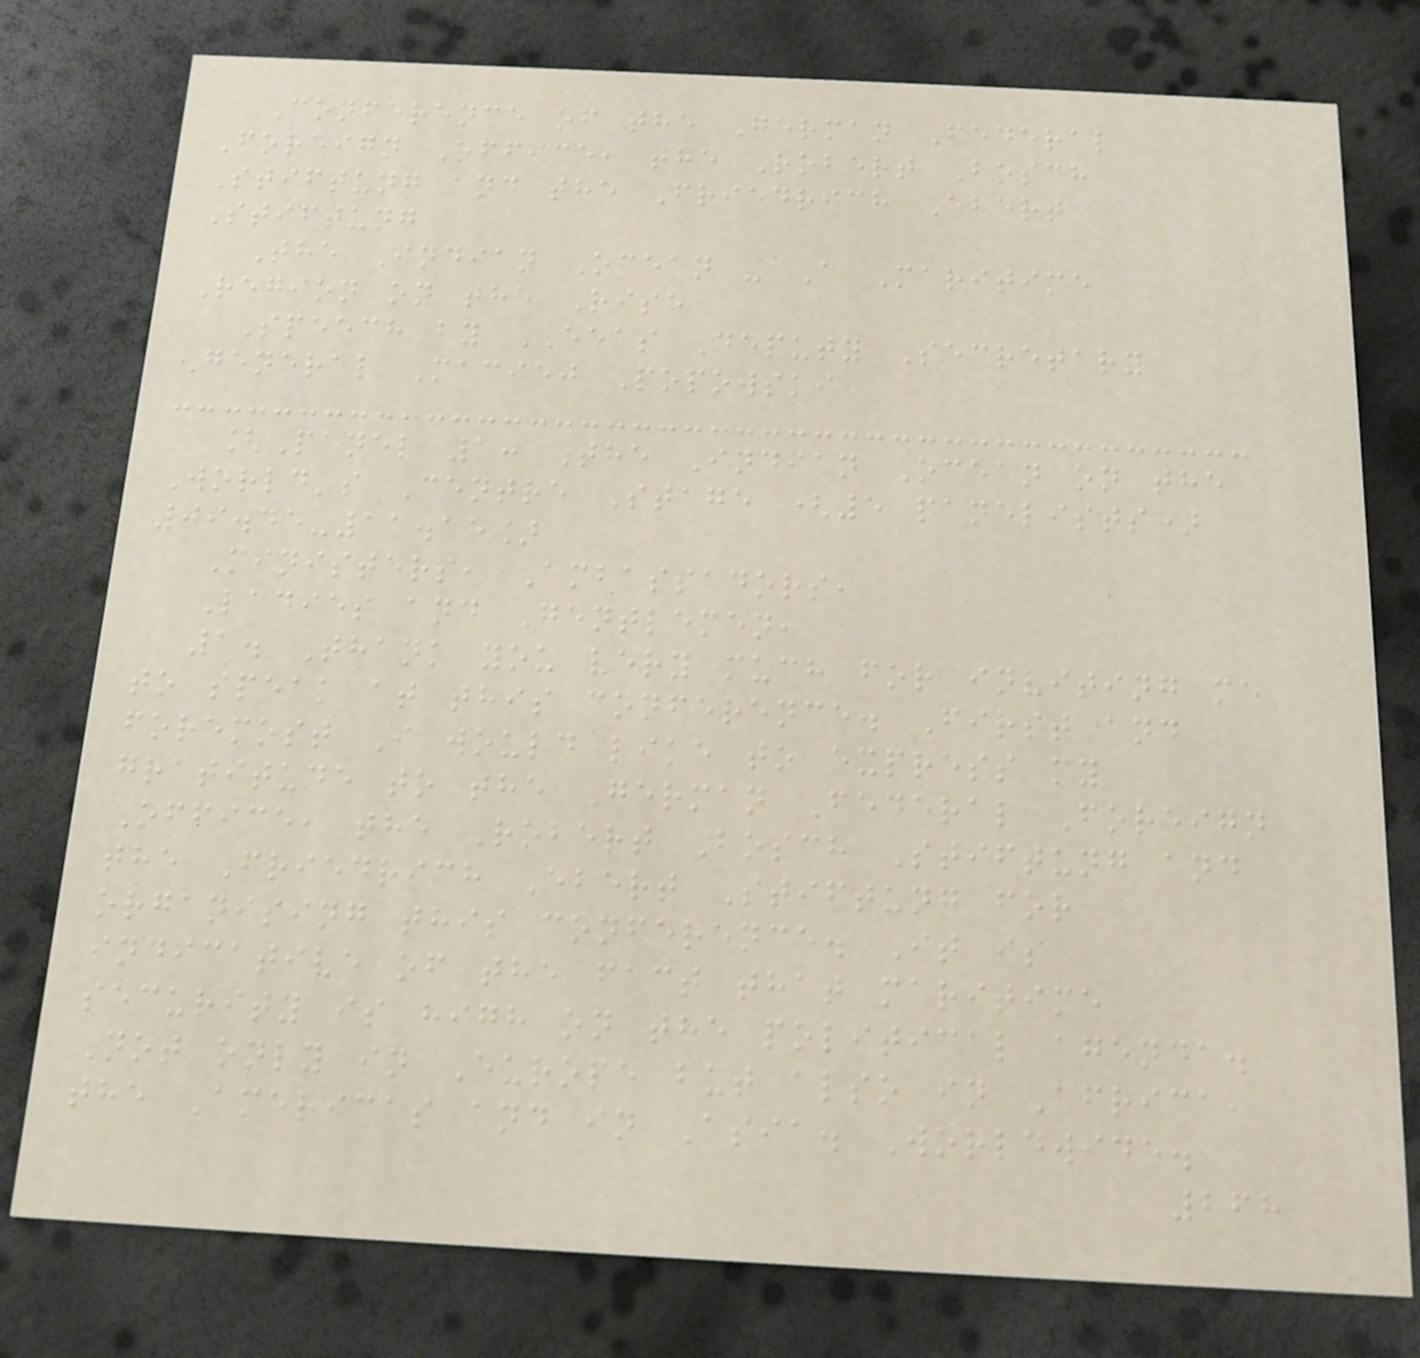Conference of the German Federal
Foreign Office, the Robert Bosch
Stiftung and the Friedrich Ebert
Stiftung
The Indian Ocean - A Maritime
Region on the Rise
Speech by EEAS Deputy Secretary
General Maciej Popowski
[Panel 1: The Indian Ocean on the
World's Centre Stage (5 panelists)
09.45-11.15]
Ministers, Ambassadors,
Ladies and Gentlemen,
1. Thank you very much for inviting me
to speak at this conference. First and
foremost I would like to express my
gratitude to the German Federal Foreign
Office, the Robert Bosch Stiftung and
the Friedrich Ebert Stiftung for
organising this conference. It is
indicative of the fact that maritime
security is high on the political agenda.
Not only in Europe but also in Africa,
the Americas and in Asia. Worldwide.
268
